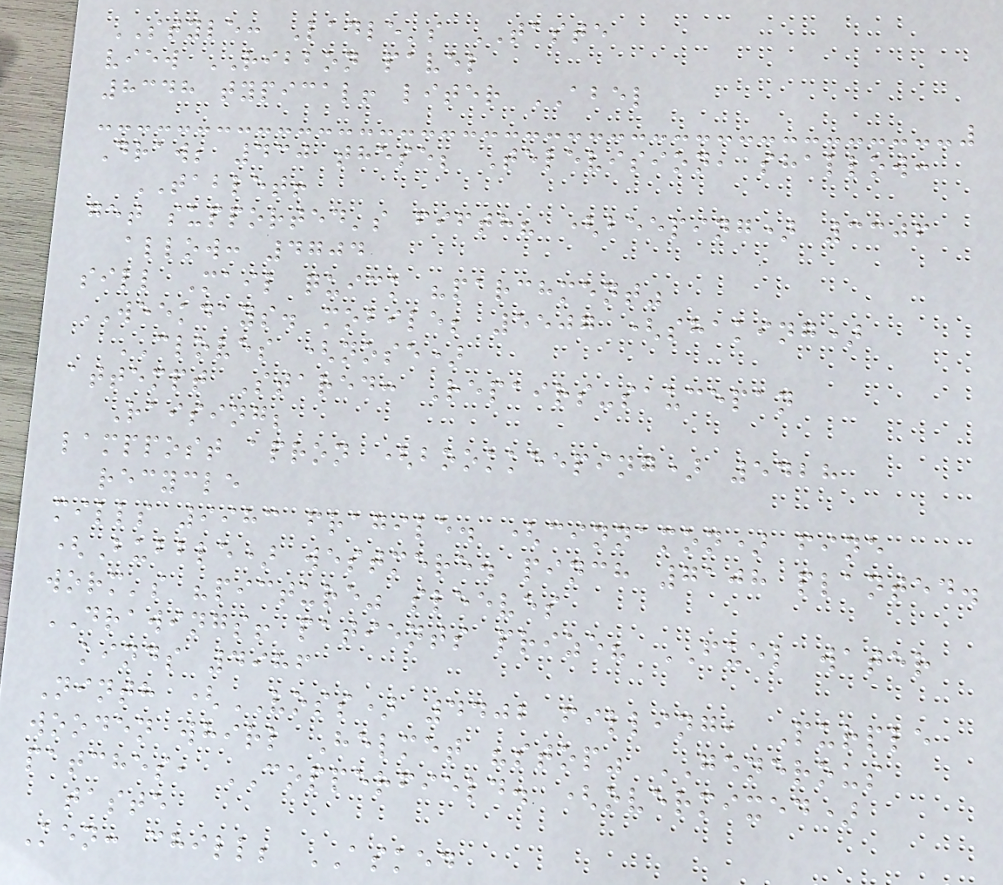STYLE: Ladle's TASTE
view RIBBON pavel
8348 typical! liter ABEL
Draw; 430 these; Television, shallow:
TABLET!
get supported's fifth? (beeping) 3306
allow: 4704
sill Mail quick "parchment"
WEEKDAYS. mobile; 5507 (shaking)
CLOVES (nose)
attempt Stared: Repairs-saucepan
Raising;
lamppost apron (bookkeeping) 5428
recycle
mills 9983 fragile. (cinnamon) fine
(Bubble) westmere. pinch 7108 planted.
worm's "picture" sleeves
DRAWINGS! patients prize? FUEL water
kinds 4986
Ninth (VOSS) 4402 filling, Purple
wooden whirl Helmet "stop" GENEROUS
patches, COPPERFIELD. (overmixed)
taste
Ken: chill; ASKED
